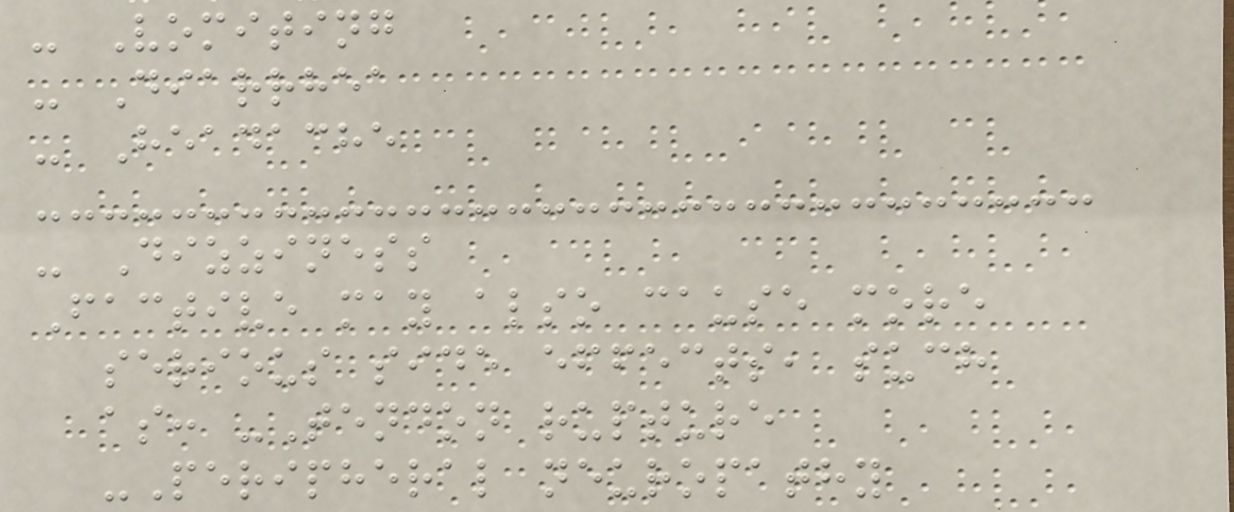- Vomiting
- Diarrhea
- Headache
- Dizziness
Factive may also cause more
serious side effects, such
as: -Tendon rupture
-Peripheral neuropathy
